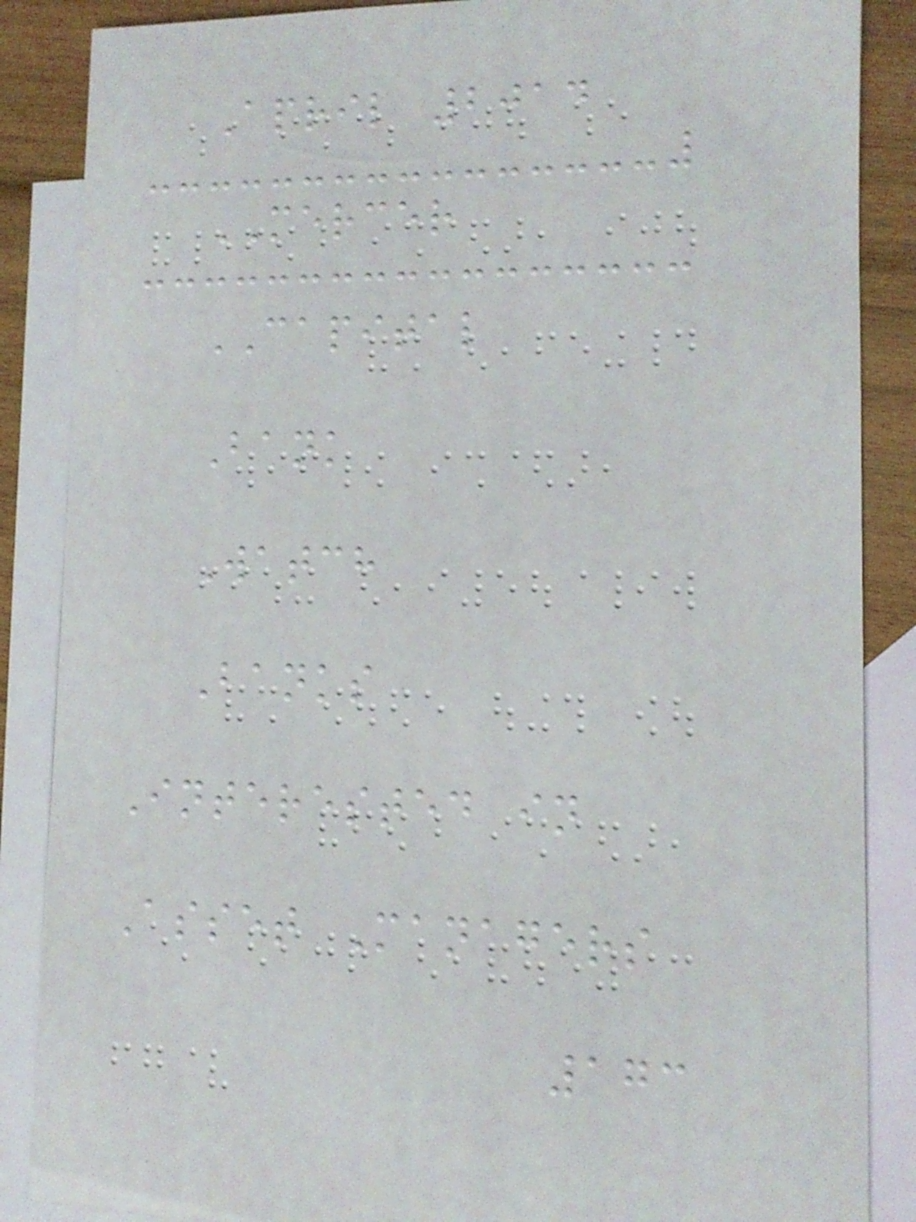April 2014
MERCER
CAPITAL
Bank
Watch
Banks
Interested in
Asset Managers
173
